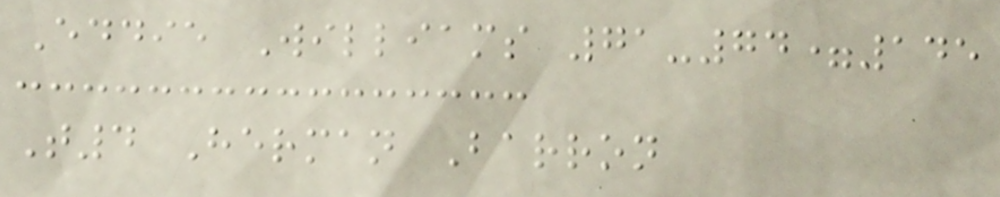Eddie Williams 71-74=145
T4 Herman Barron
